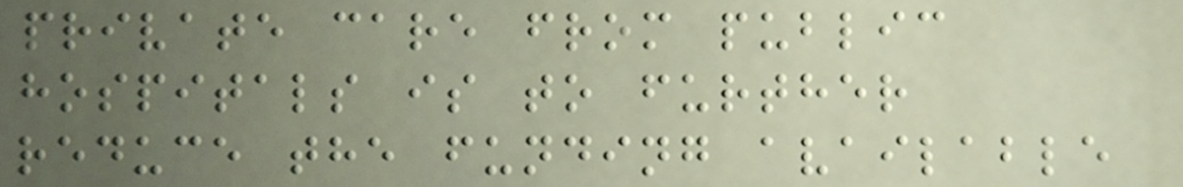private care from public
hospitals is to further
reduce the funding available
